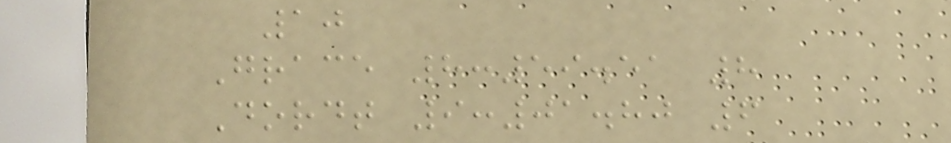10
Grace 8:59.51 8
Dordt 9:01.80 6
